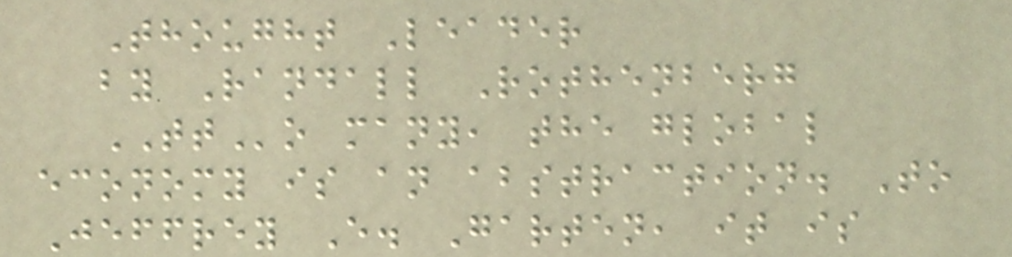Thought Leader
by Randall Rothenberg
TTo many, the global
economy is an abstraction. To
Jeffrey E. Garten, it is
